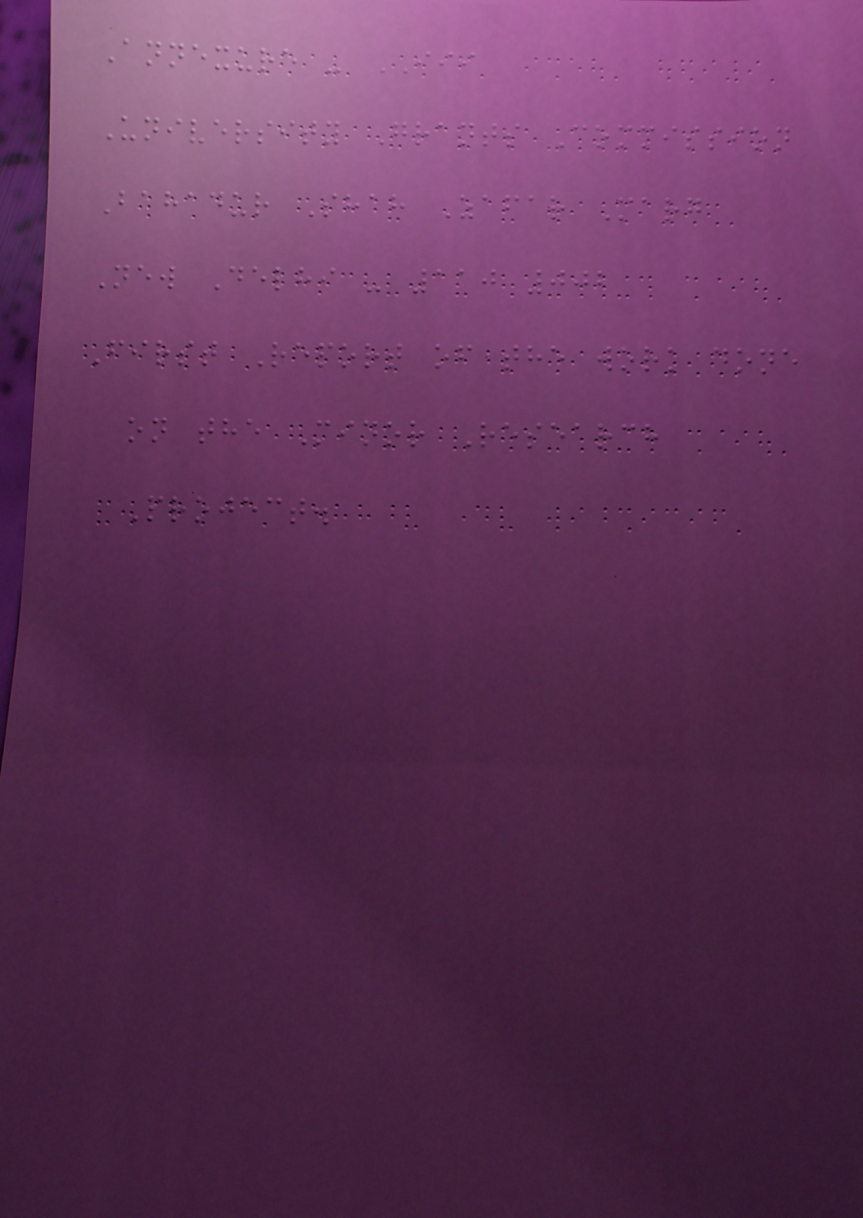Annexure - III
University Grants Commission
Bahadur Shah Zafar Marg
New Delhi - 110 002
First Report of the work done
on the Minor Research
Project.
